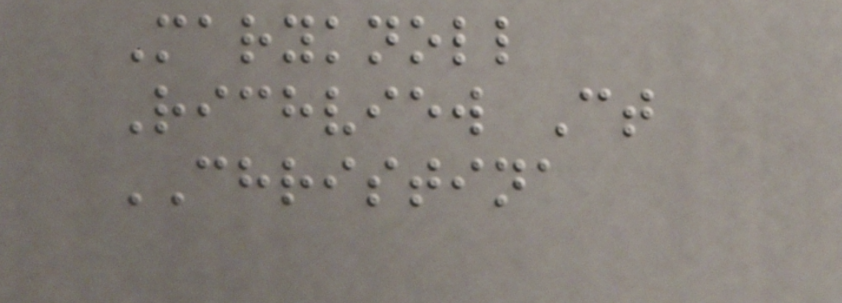Maryknoll
Richview Ct
CHRISTINA
